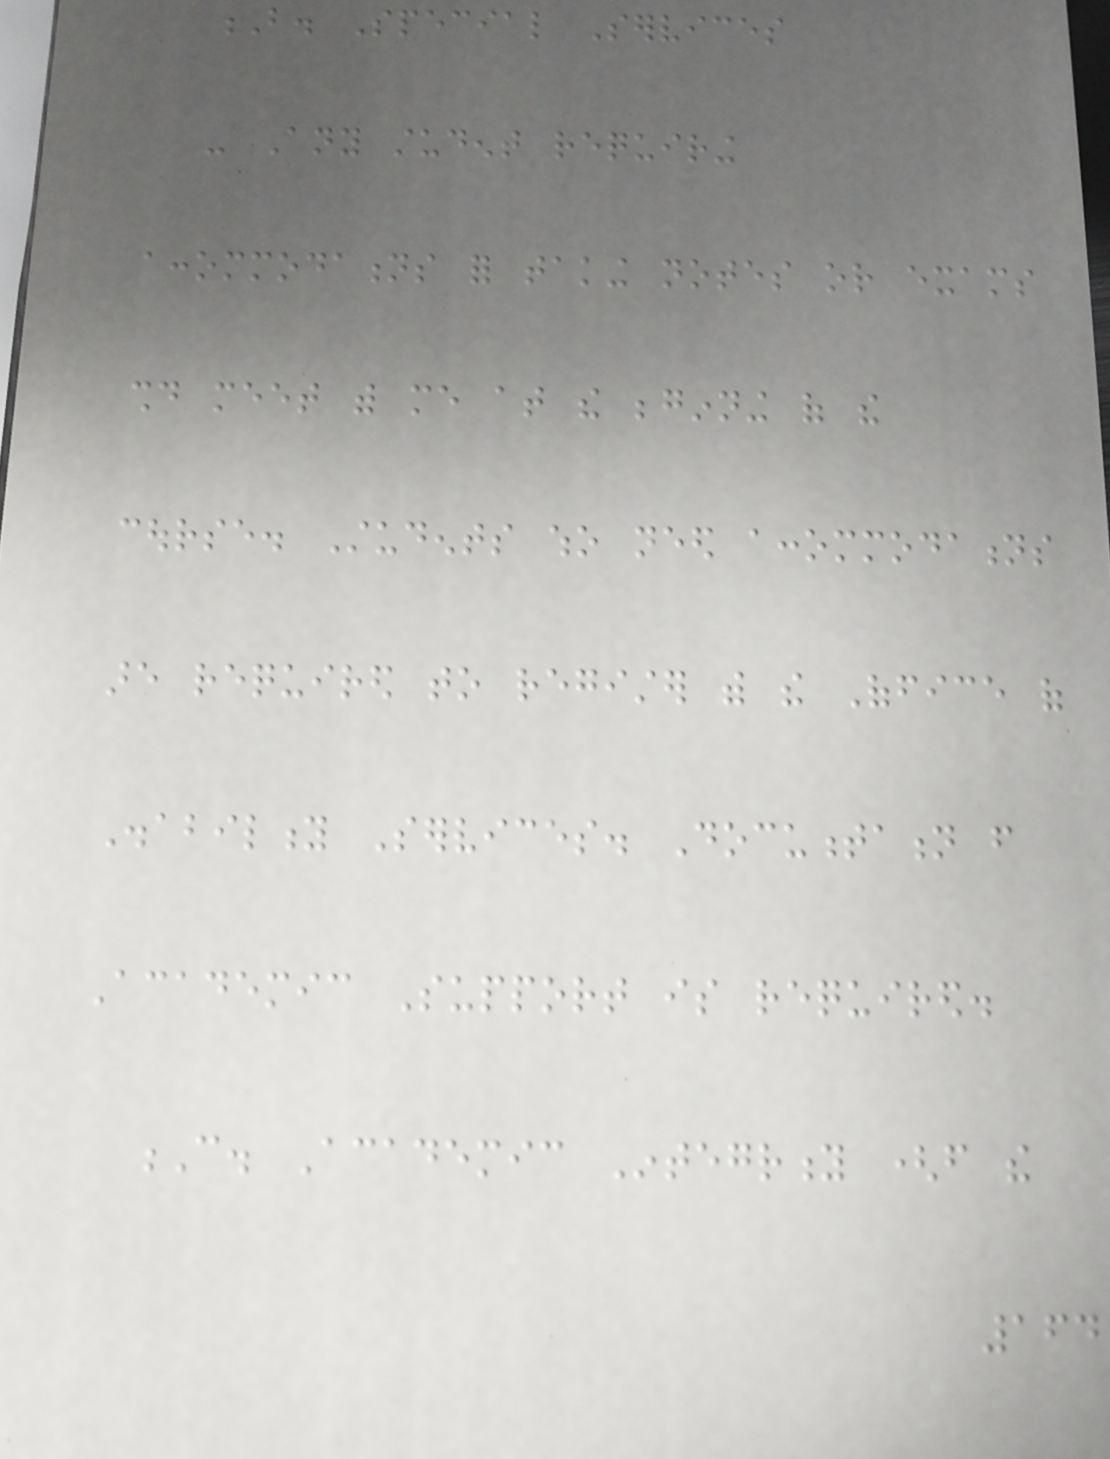B. Special Services
- Any student requiring
accommodations for taking notes or exams
should meet with me at the beginning of the
course. Students who need accommodations
are required to register with the Office of
Disability Services. Documentation from
Academic Support is required.
C. Academic Integrity (from the
164
